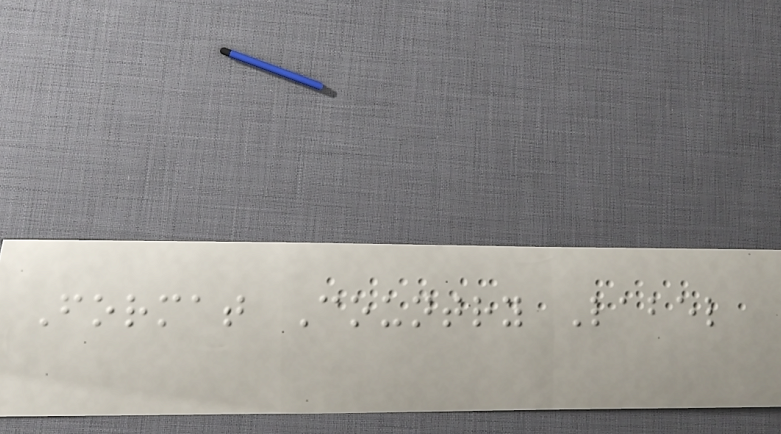Format Country Label
